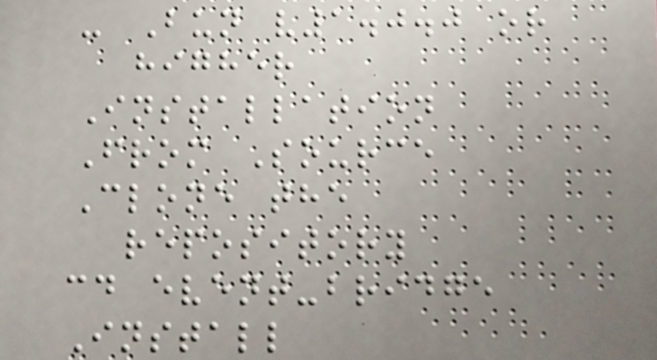- Bun v1.0.0 or
higher
Installation
From Source
Clone the
repository
cd event-bridge
Install
